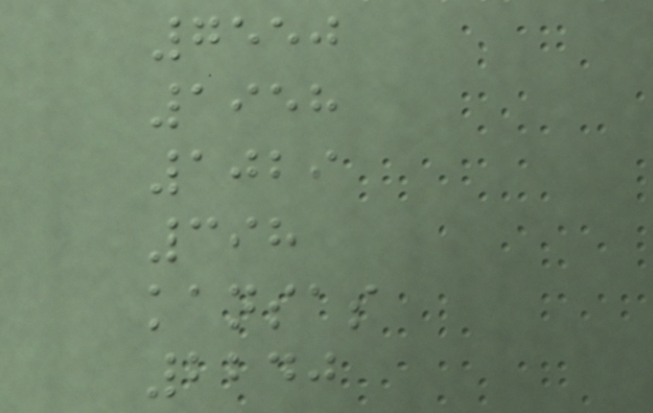7550
1958
1029
398
kansas
2240
